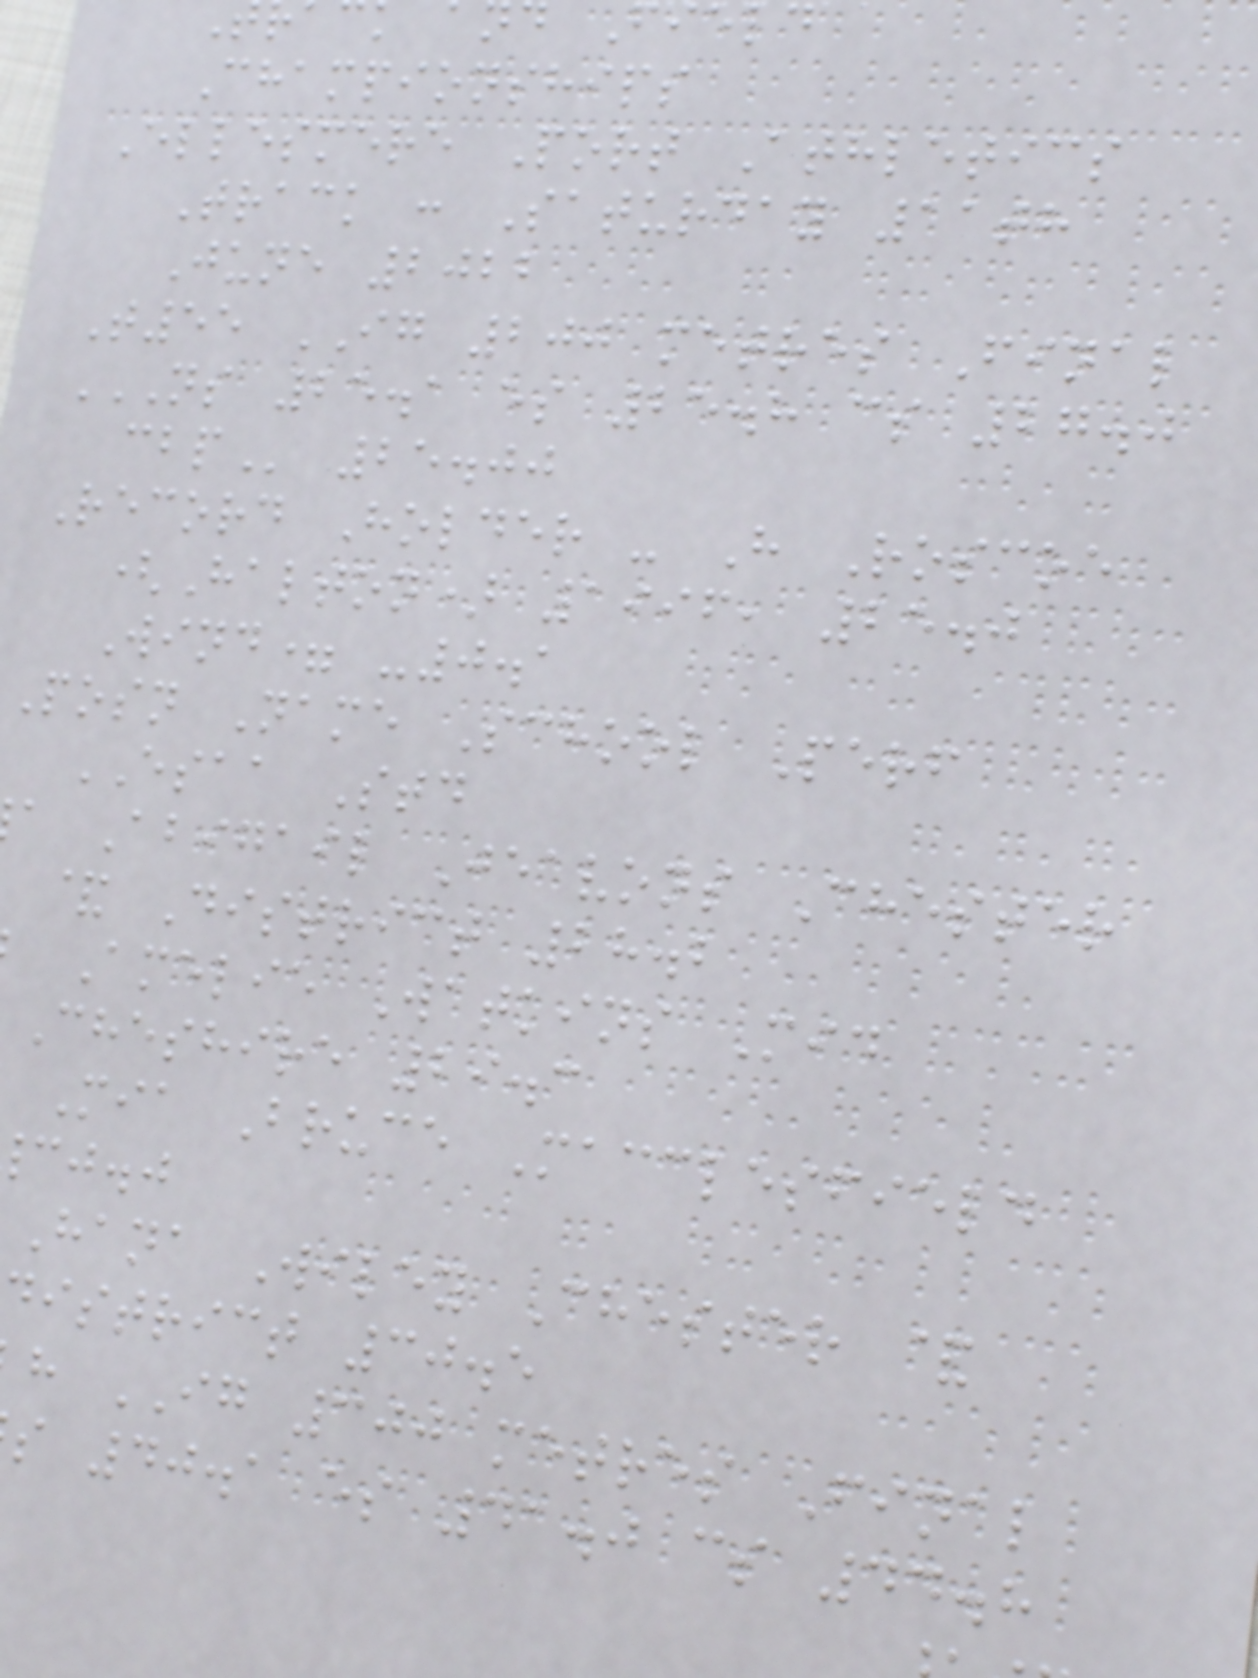field
Championships
Ellesmere Port Athletics
Track : Saturday 11th
June 2022
T55 IG 200 metres Final
NS 25.1 ES 25.8 CS 27.0
25.00
Record Holder - H Roscoe
(Halton) 1996, 25.0
Wind= -0.1
Posn Name School Perf
ESAA Std
a Abigail Jeavons Chester
& District 28.2
Amelie Watkins Mid
Cheshire 29.3
Mia Bruce Macclesfield
cj.j
Hana Wiley Chester &
district 30.5
h IG 300 metres Final
s 40.1 es 41.0 cs 44.8
